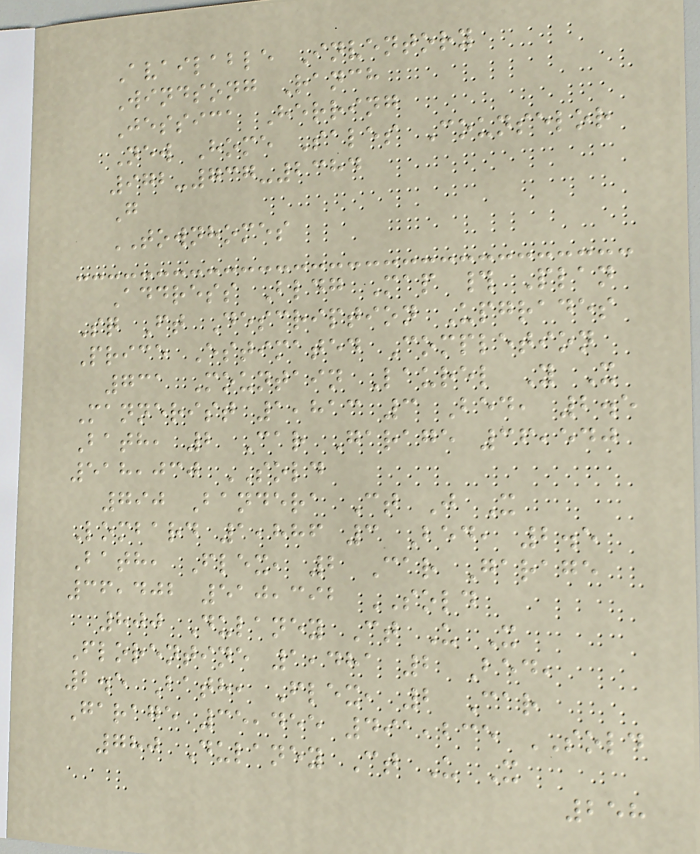Available Inventory
Windsong Ranch
Jessica Herring
New Home Sales Counselor
972-737-2384
G
TOWNHOMES
Address Bldg Map # Plan
Sq Ft Description Upgrades
Price Estimated Completion
731 Mountain Laurel Y X
Mannerist 1,813 3 Bed, 2.5
Bath, 2 Car Garage 36,540
518,030 SOLD
790 Bandera Ct J X
Lombard 1,886 3 Bed, 2.5
Bath, Flex, 2 Car Garage
36,402 510,392 SOLD
800 Dulaney Ct U X
Florentine 1,481 2 Bed,
2.5 Bath, Flex, 2 Car
Garage 35,455 491,235 SOLD
780 Dulaney Ct U X
258
